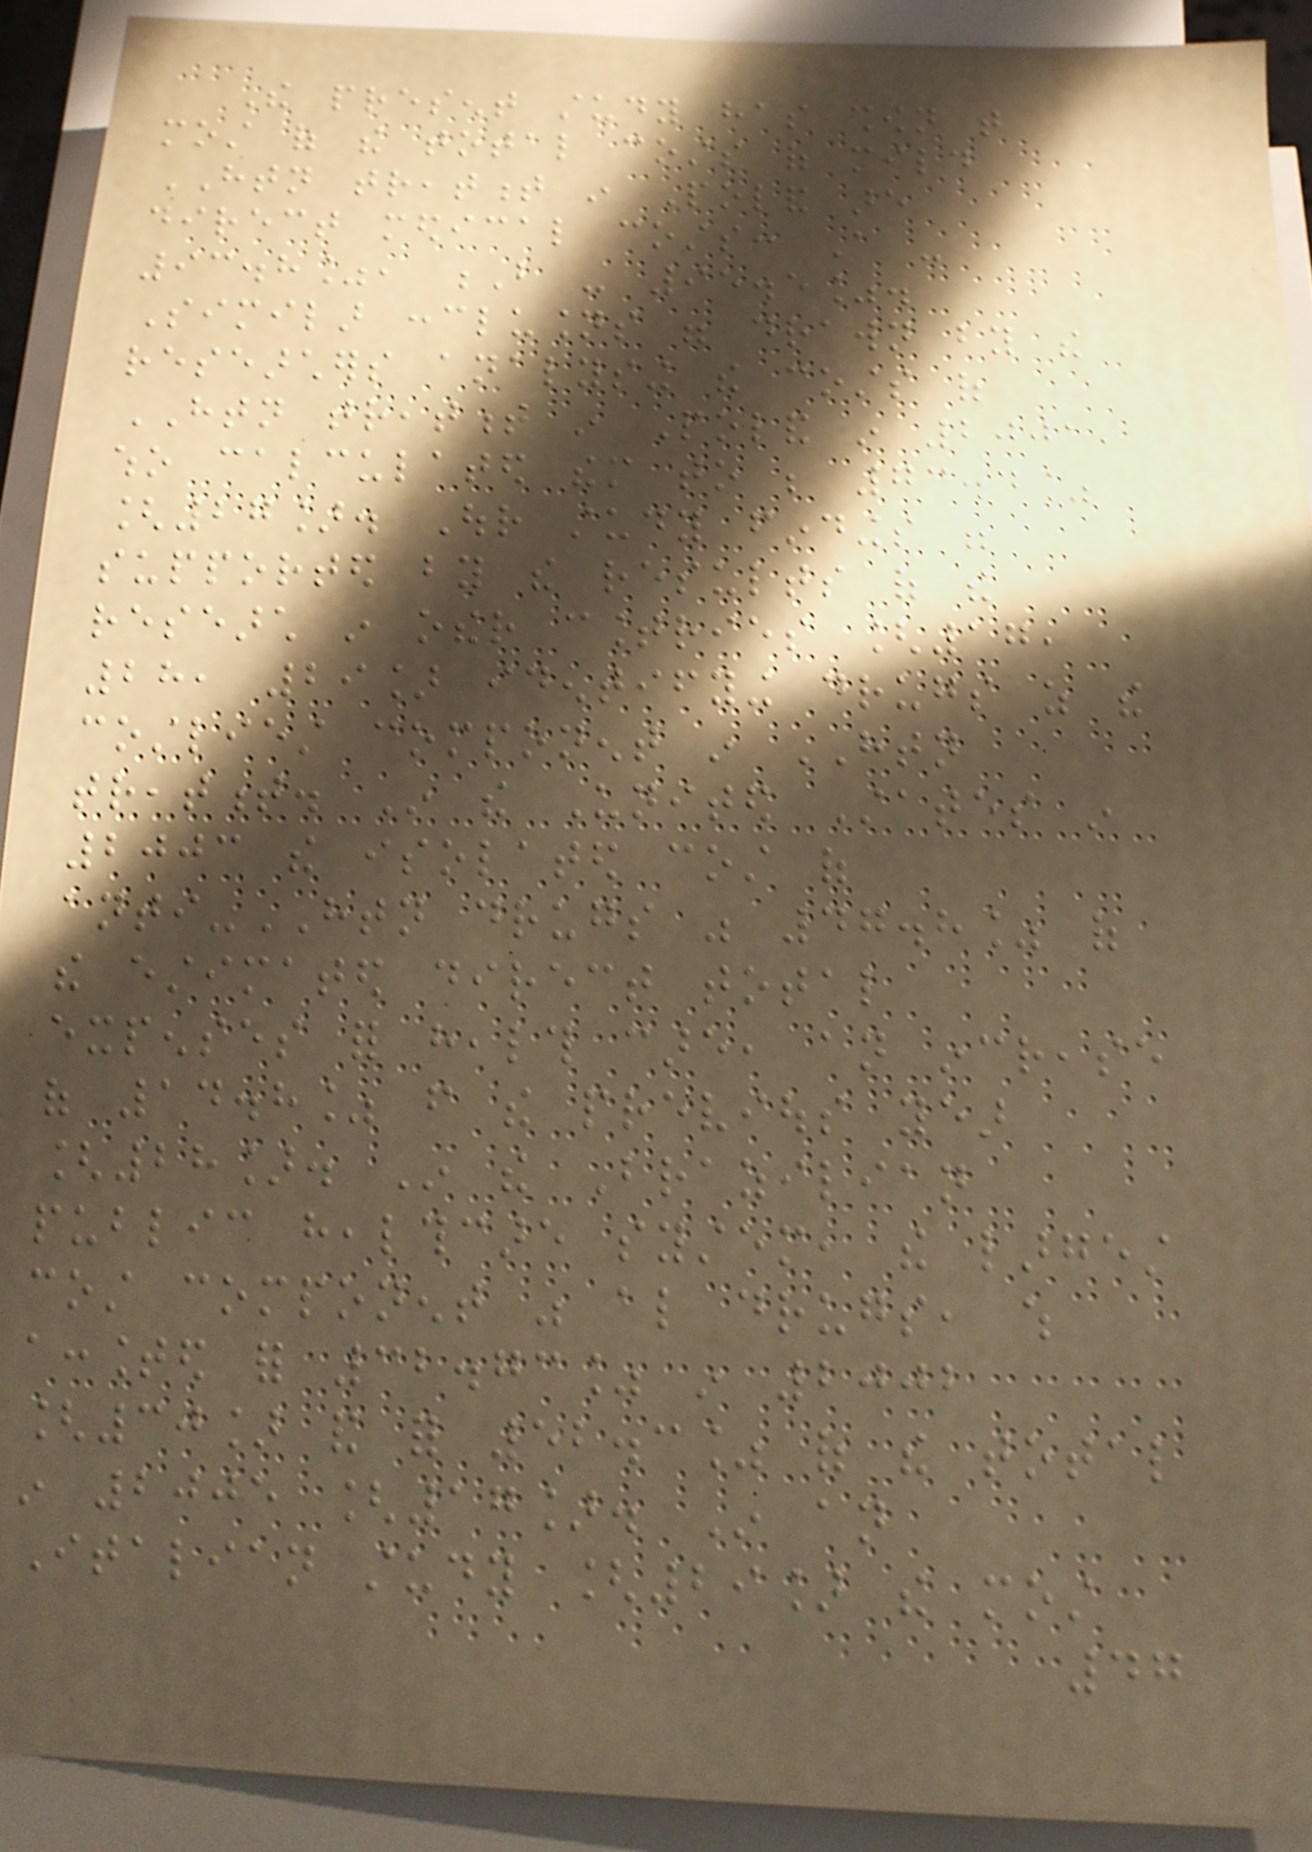The present study has shown that
most of the total costs of mild
HTN treatment in Poland are
direct medical costs: A -
93.8%, B - 95.5%.
Similar conclusions were drawn by the
researchers analysing the costs of
HTN treatment in Poland in 2001,
who calculated them to be 73.4%
[27]. Our study findings were
supported by the results of the
research in other countries [17,
28, 29] identifying drugs as the
costliest component in HTN
treatment. In the United States in
2003 the isolated cost of
anti-HTN drugs was 47.8% of
the estimated direct total
expenses for health care, an increase
of 14.8% from the previous year
[28]. In the Brazilian
public healthcare system, the largest
cost component was also drugs, which
accounted for 32.73% in 2002
[30] and for 52.3% of the total
in 2005 [17]. In an
Italian study [29] the most
47
